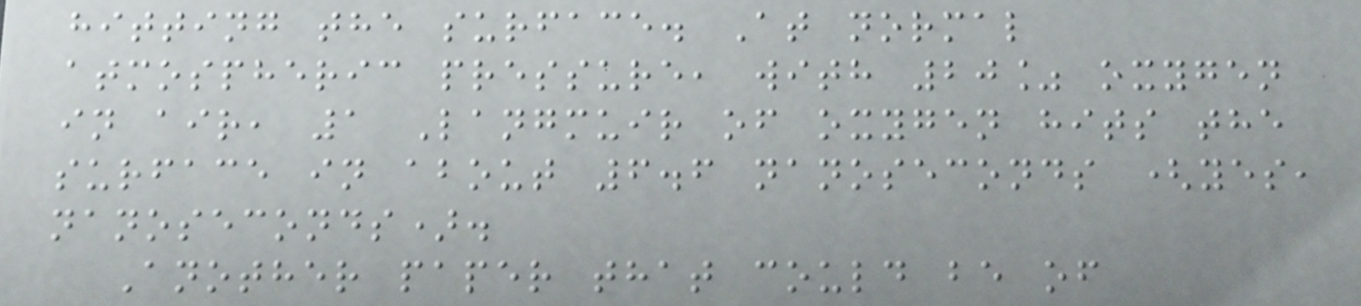hitting the surface. At normal
atmospheric pressure, with 20% oxygen
in air, 1 Langmuir of oxygen hits the
surface in about 6.6 nanoseconds (yes,
nanoseconds).
Another paper that could be of
